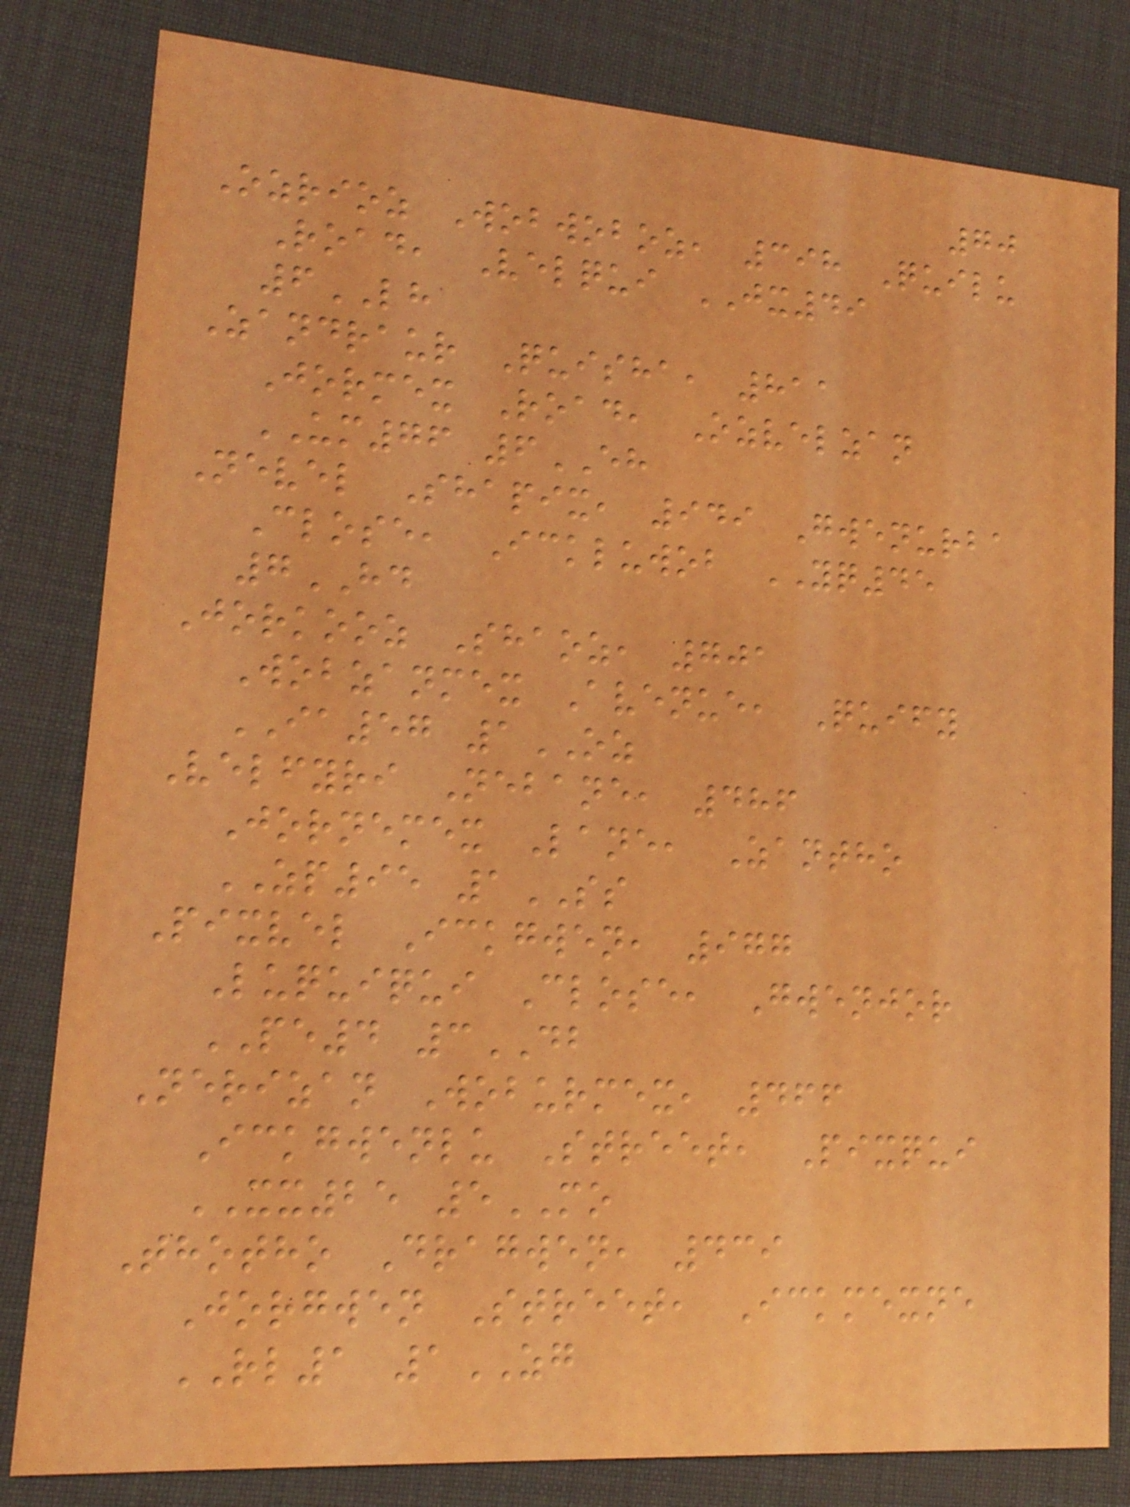70
Ozrioz Wobwoboz, 398 Quilu
Road, Velqui JX49
6LH
Zandraur Quisha, 811
Jormex Road, Ozvelzan
UM76 6EH
Nevel Shapix, 949 Gwenurba
Close, Ickluwob YQ45
7HD
Jorkooz Shaoz, 701
Wobzanmex Avenue, Quify
IA57 1OZ
Velfyri Nebane, 486
Jornemex Lane, Zantho
ZP95 1SS
Pixvel Ickgwen, 977
Luquiqui Close, Gwenjor
PE4 3DB
Nerizan Woburmex, 466
Ickgwenlu Street, Pixqui
XX25 5MO
Thotho Dragwen, 439
Jorgwen Street, Ickmexne
RL1 1ZG
